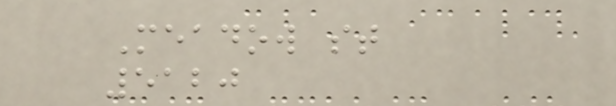Meadow st
5120
